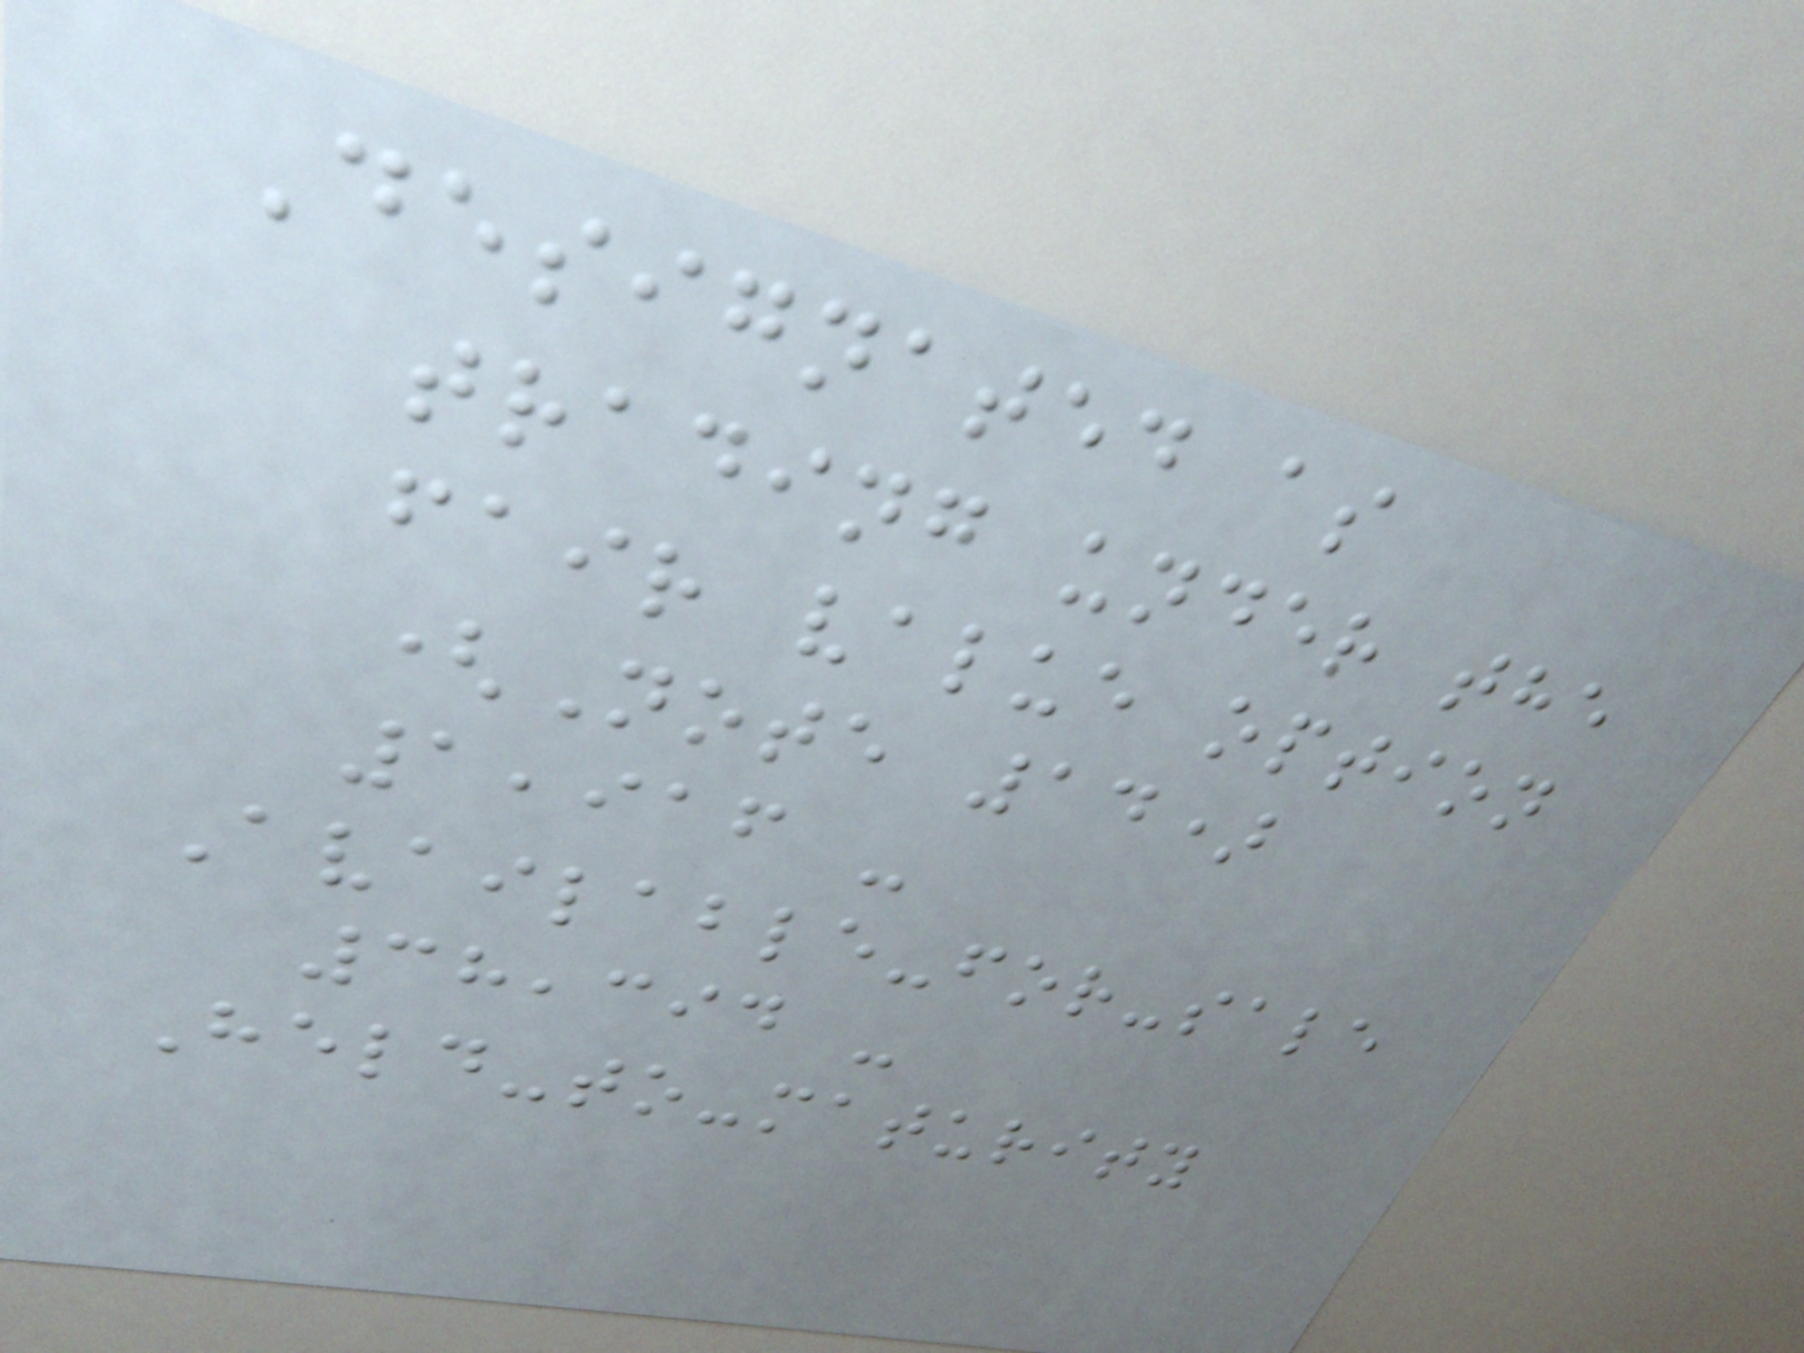Designated as
trading under the
fair value option
(Note 14)
1,916 -
Available-for-sale
38,394 -
Held-to-maturity
